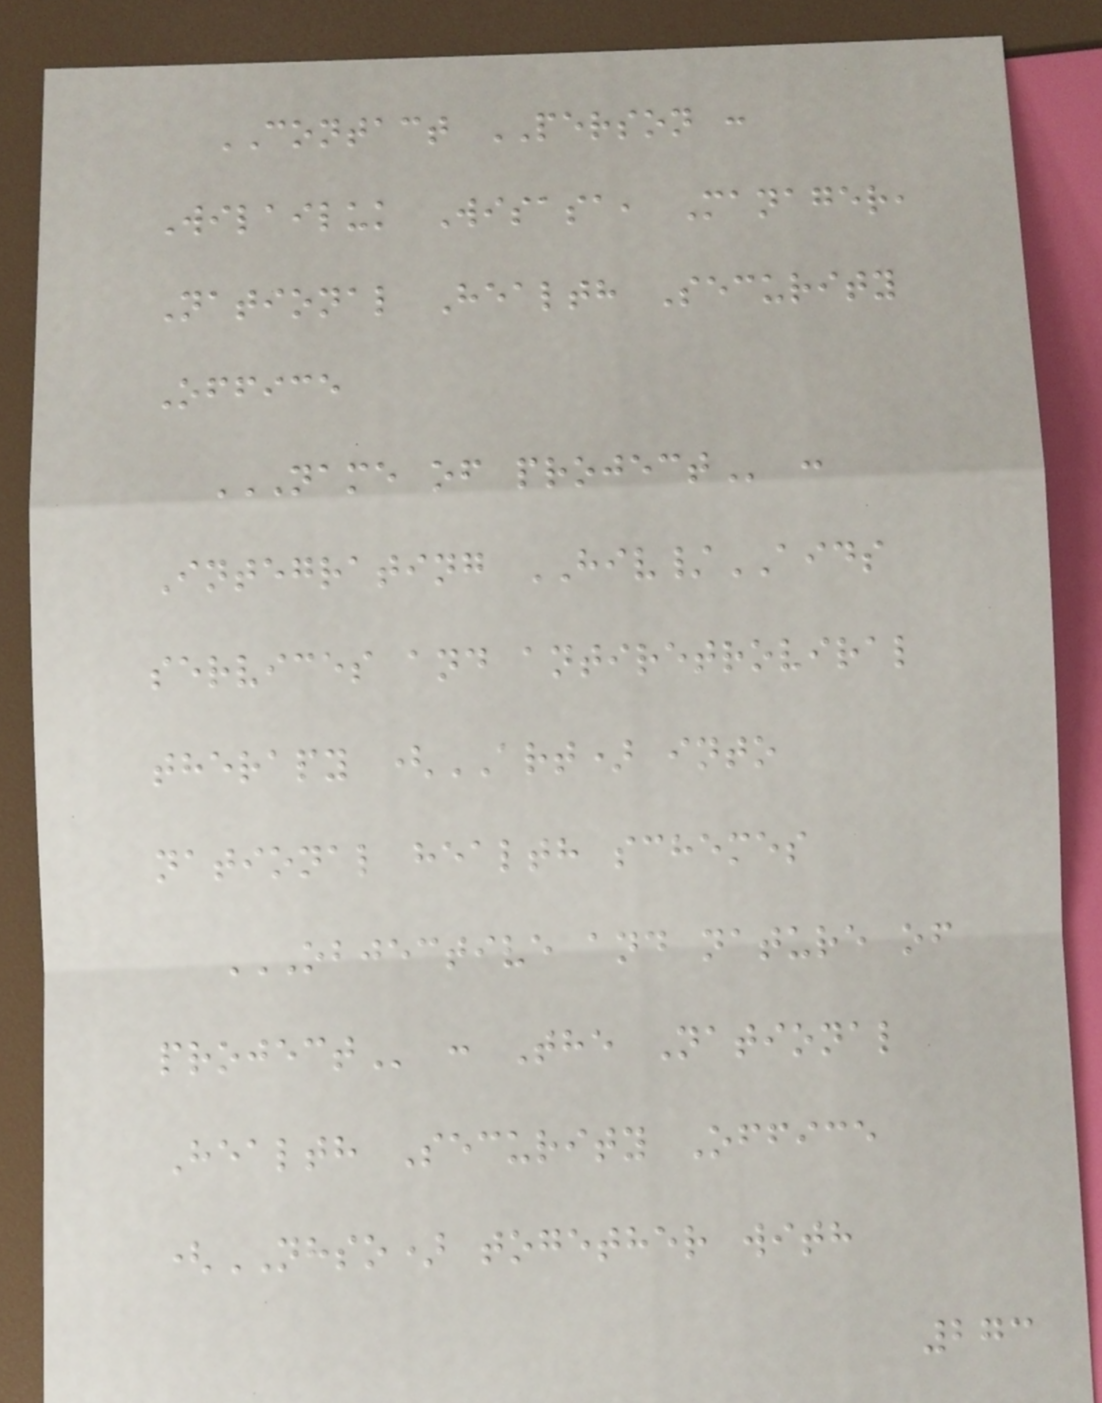CONTACT PERSON :
Wilailuk Wisasa, Manager,
National Health Security
Office
NAME OF PROJECT :
Integrating HIV/AIDS
services and antiretroviral
therapy (ART) into
national health schemes
OBJECTIVE AND NATURE OF
PROJECT : The National
Health Security Office
(NHSO) together with
273
